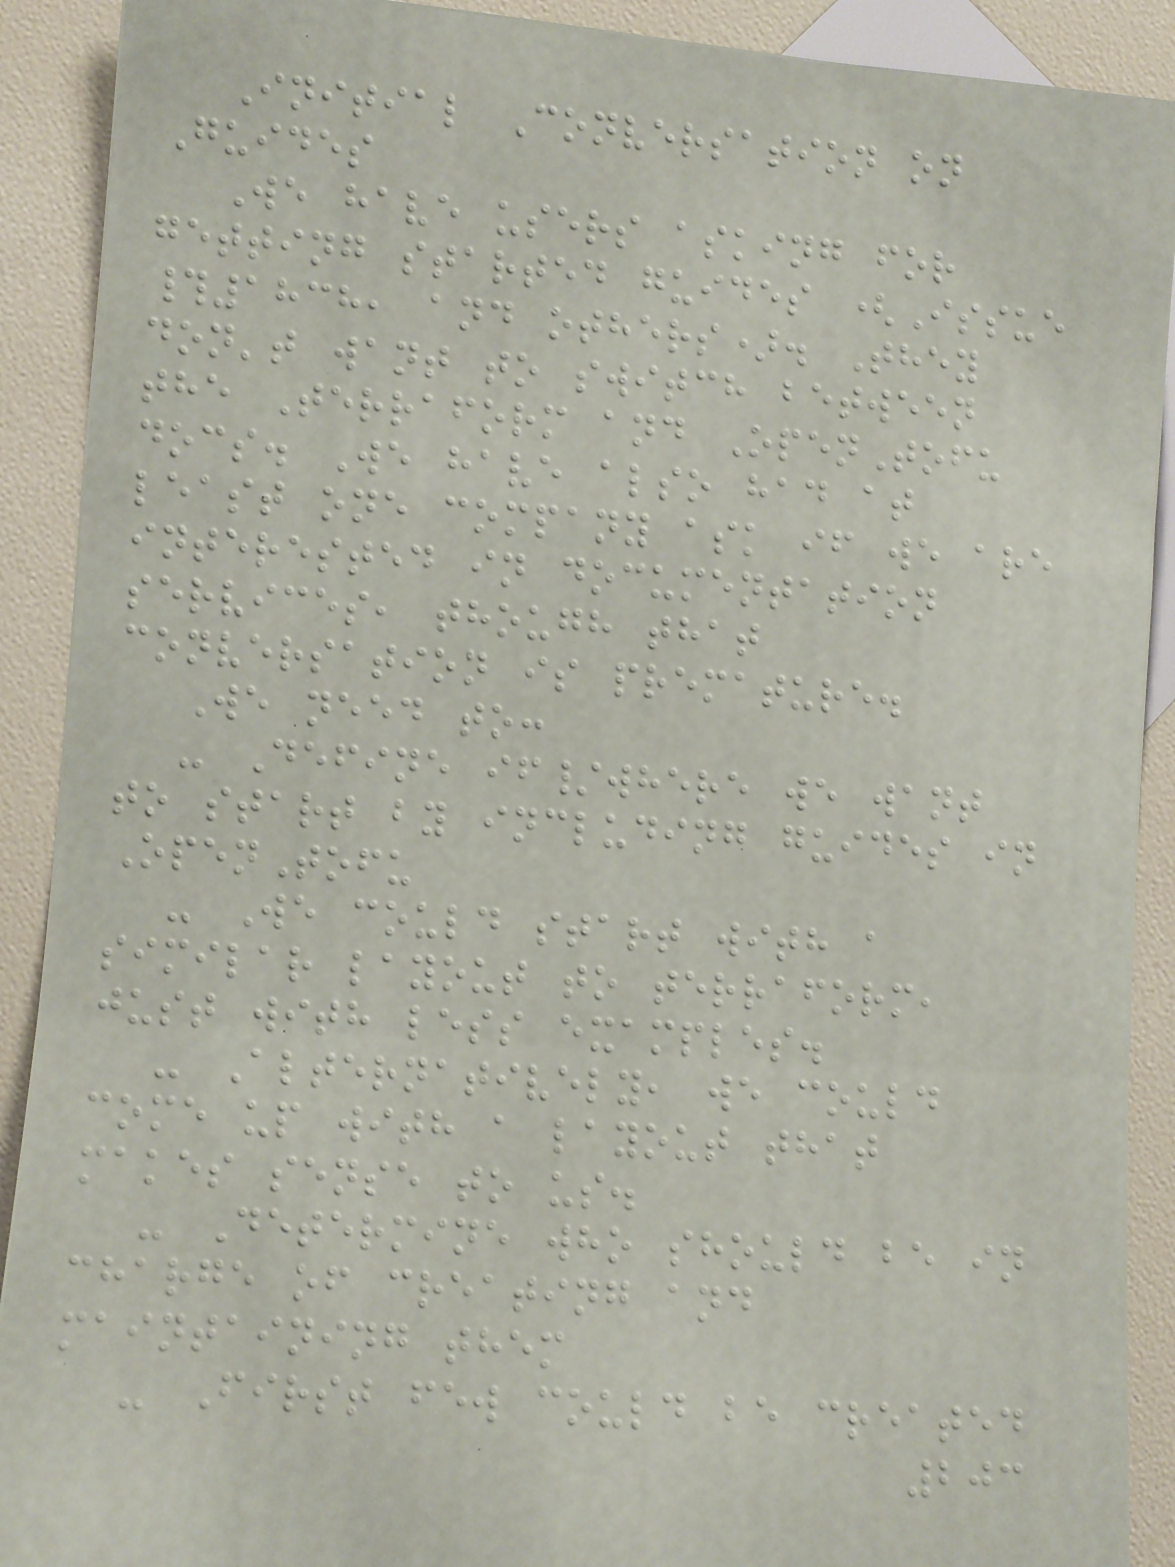Initial Conversation on
Guides
We have users asking for
getting started guides (Issue
#1838, and others). They
don't want to switch between
the Terraform and OpenTofu
docs. We have also had at
least one company ask if we are
interested in documentation
services, though that
conversation is premature.
We need to:
- Define if/where we want
to start by including guides in
OpenTofu
- We could start with a
similar layout to terraform,
just with less examples.
- Alternatively, we could
come up with a layout that
makes sense to us.
- Determine who should be in
charge of creating and
maintaining them
- First few could be created
203
